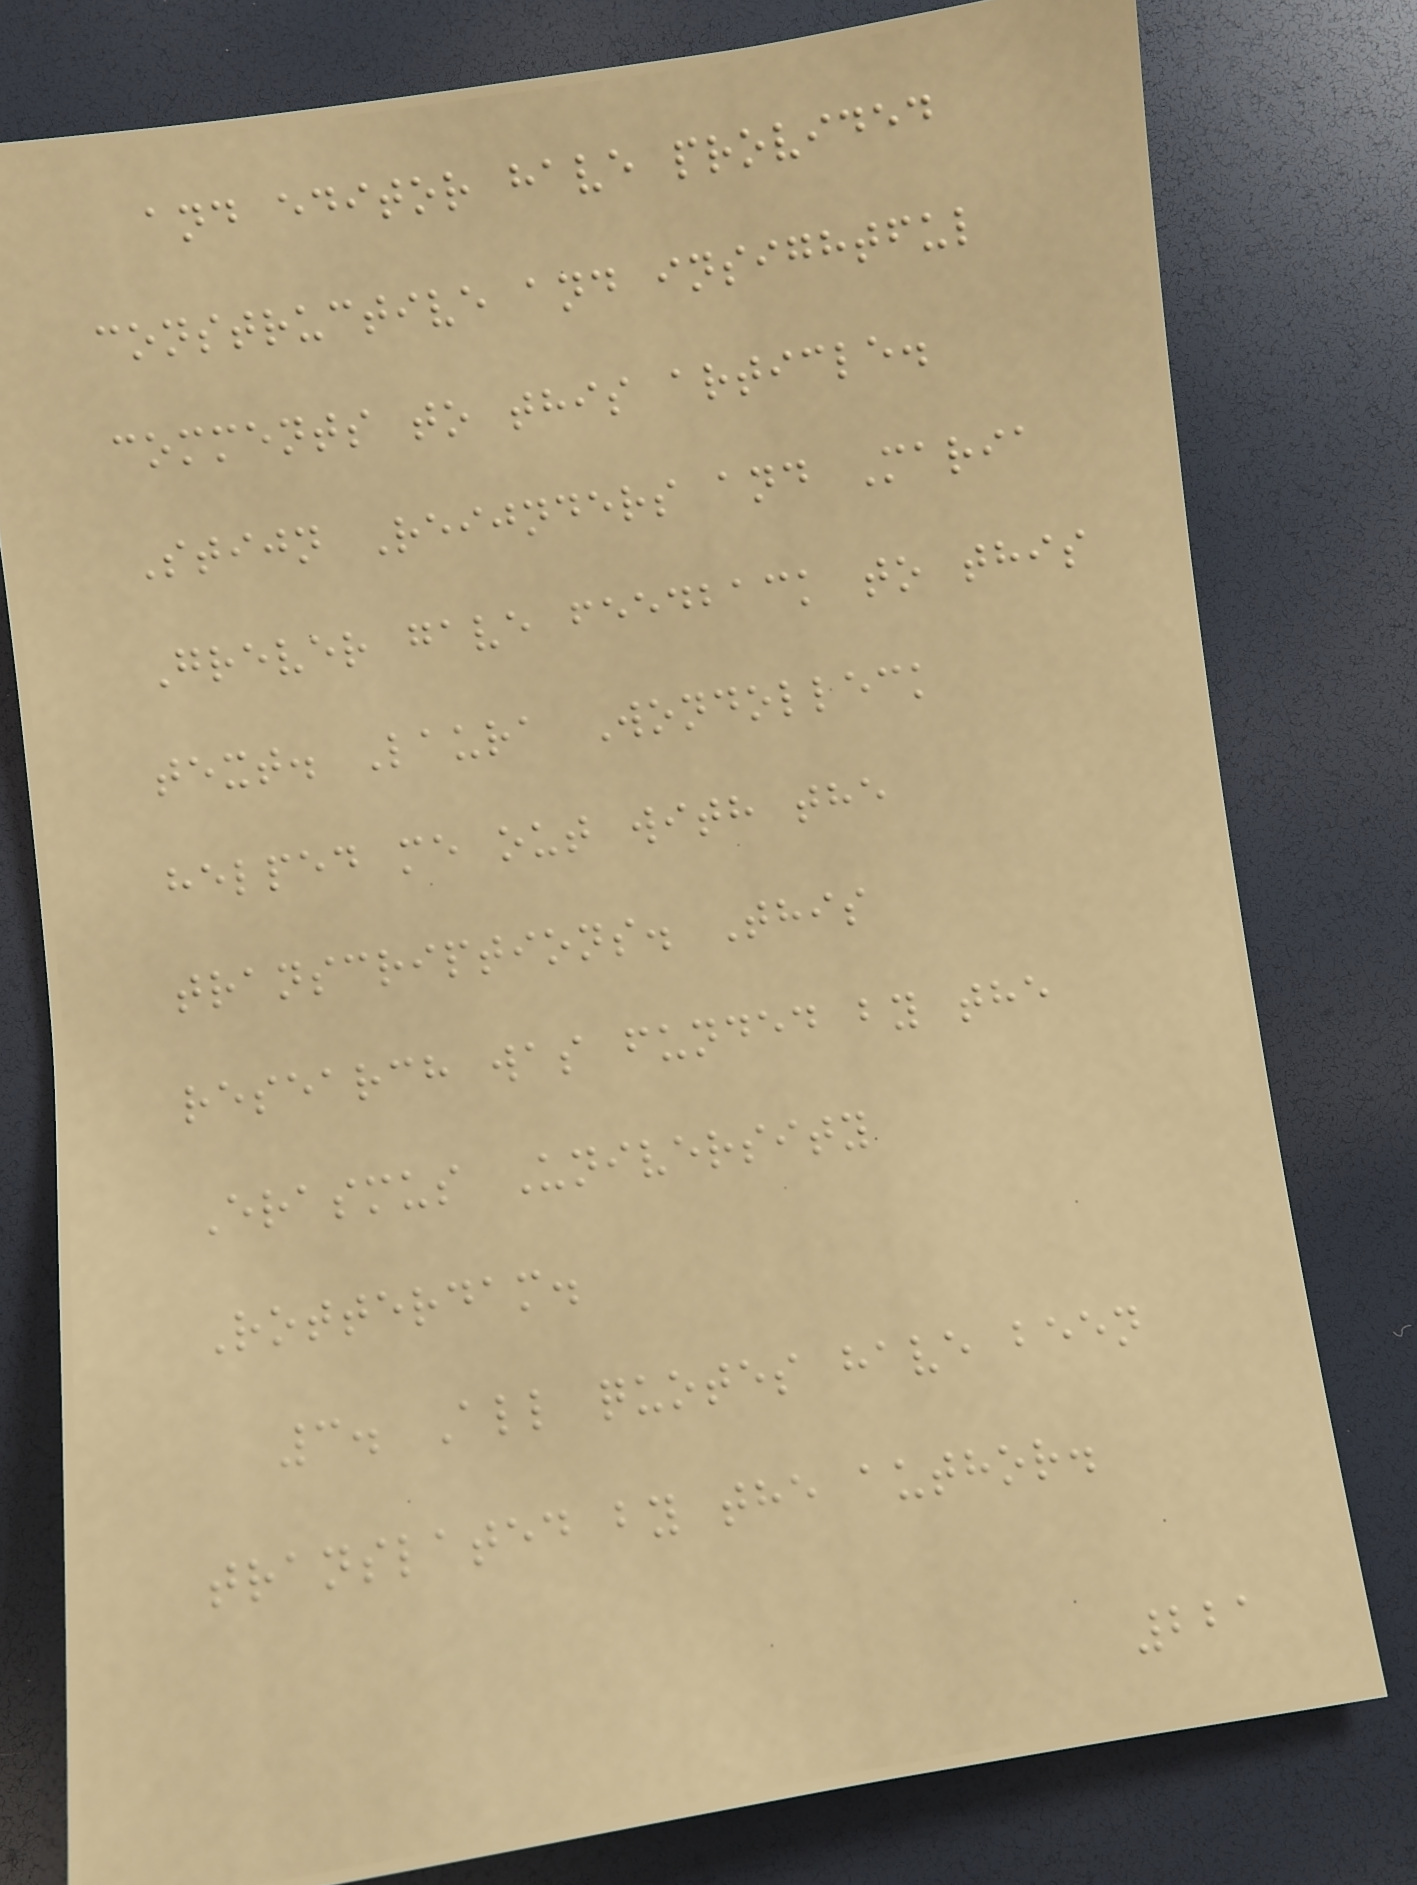and editor have provided
constructive and insightful
comments to this article.
Stijn Reijnders and Maria
Grever gave feedback to this
text. Laura Wondolleck
helped me out with the
transcriptions. This
research was funded by the
Erasmus University
Rotterdam.
3. All quotes have been
translated by the author.
221
